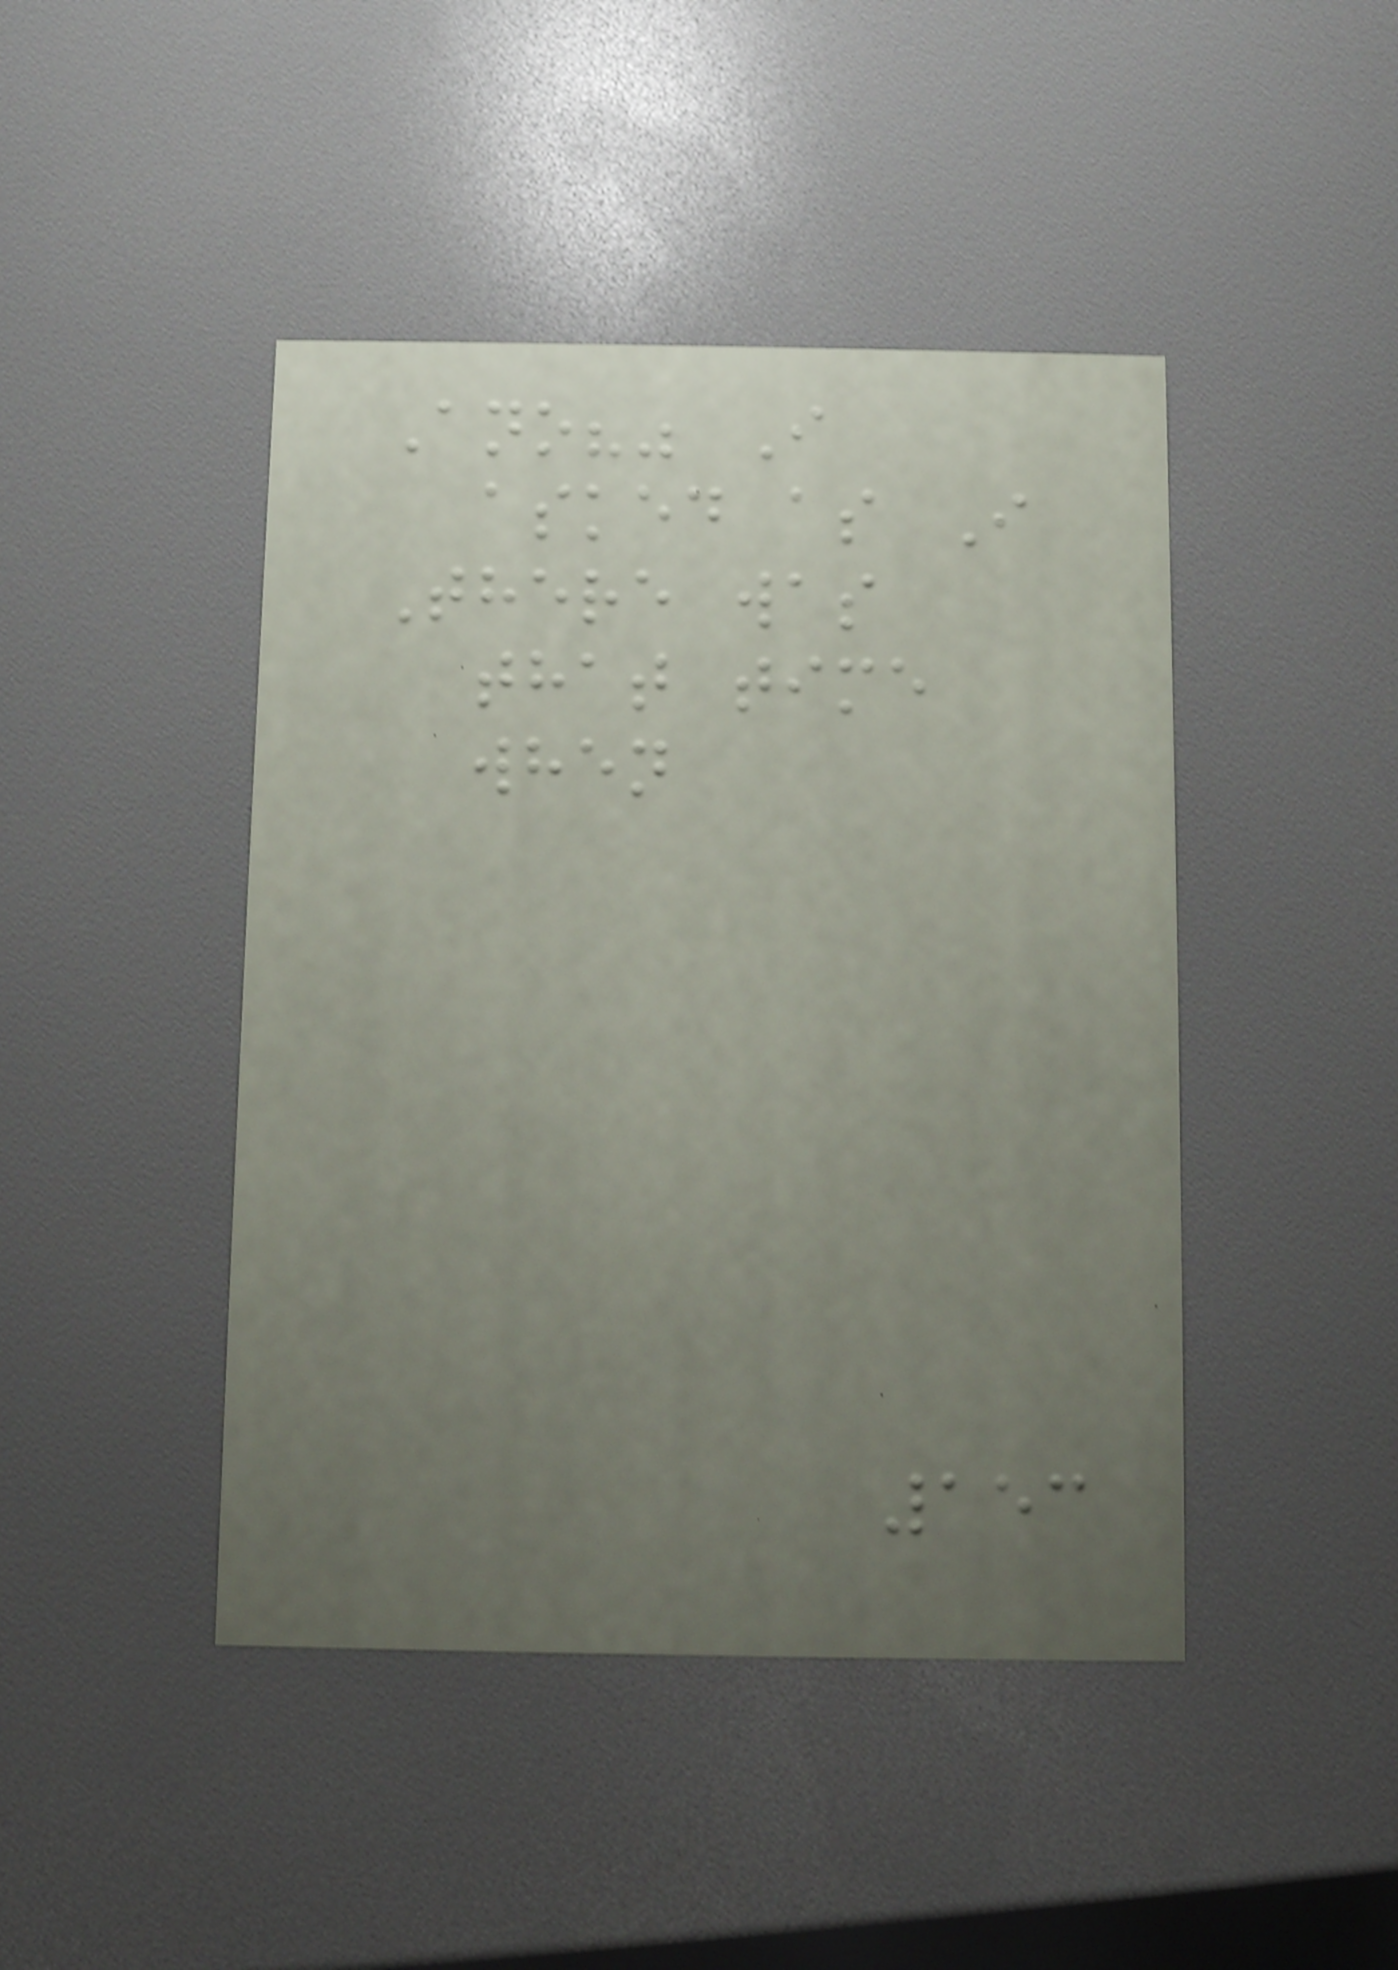Ano?" I
asked as I
There was
that time
when
153
